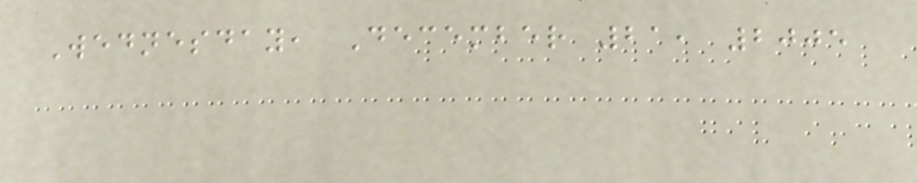Wednesday, December 21, 2005
